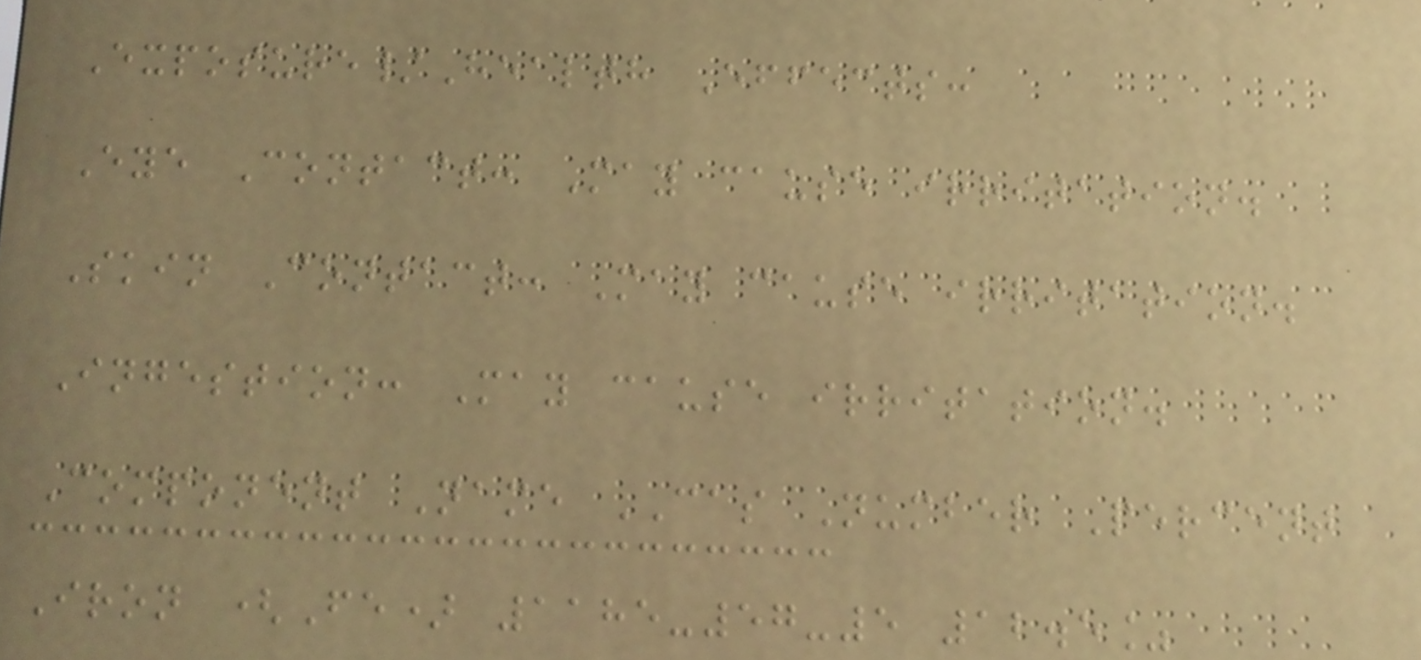Exposure/Health Effects:
Eye Contact: May cause irritation.
Skin Contact: May cause irritation.
Ingestion: May cause irritation.
Component Name CAS Number Percent
Iron (Fe) 1185-57-5 12.5%
